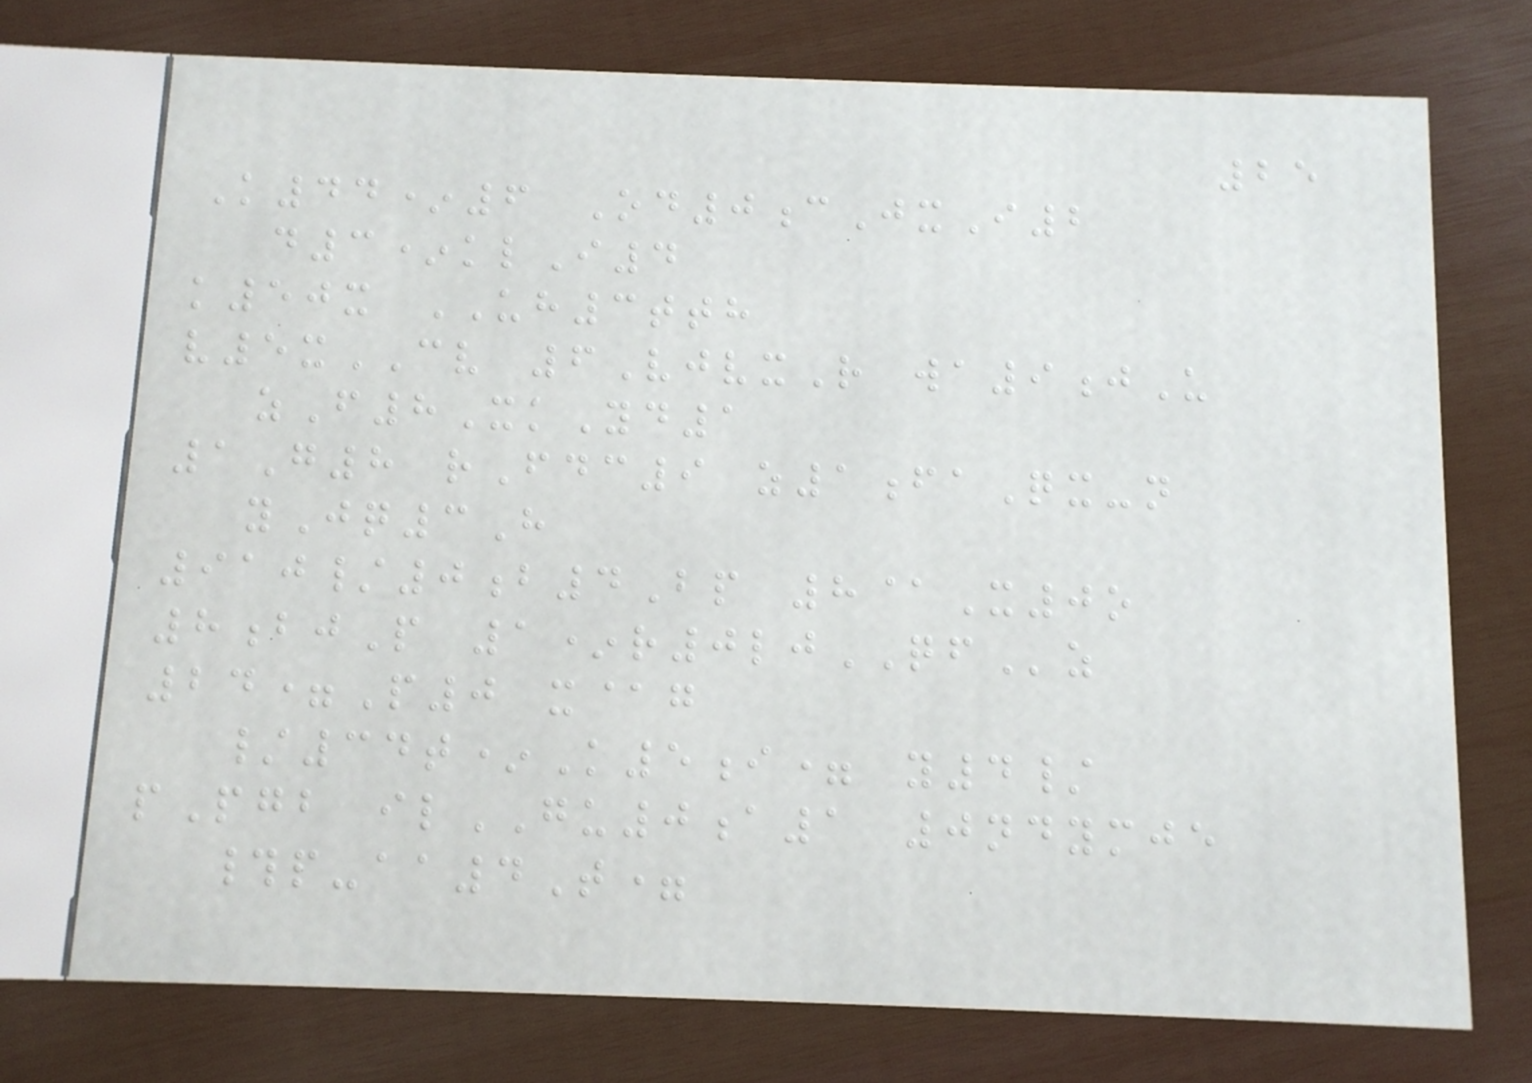25
K44*6 Od0cJxI2
d3*klI4
k50x UH3tth
v5xCV 6VjvxR wa9jU
zF8XkYd1
1G8 rFdc9 z1faQx-n
yJq3H
910/0b4Bp 8@X0o
8bjP 1*r0ljQFz
24=P0 x@g
/34t*K5i= y4/
pPgb ilGU0a1 0ndymje
#p-aa4T=
